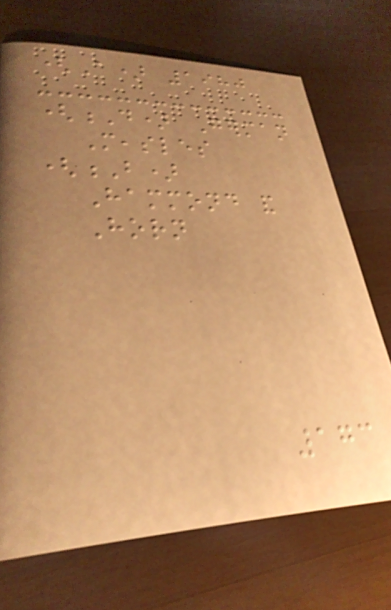(A) 1980
(D) German
Measles
(B)
Hammond and
Horn
173
